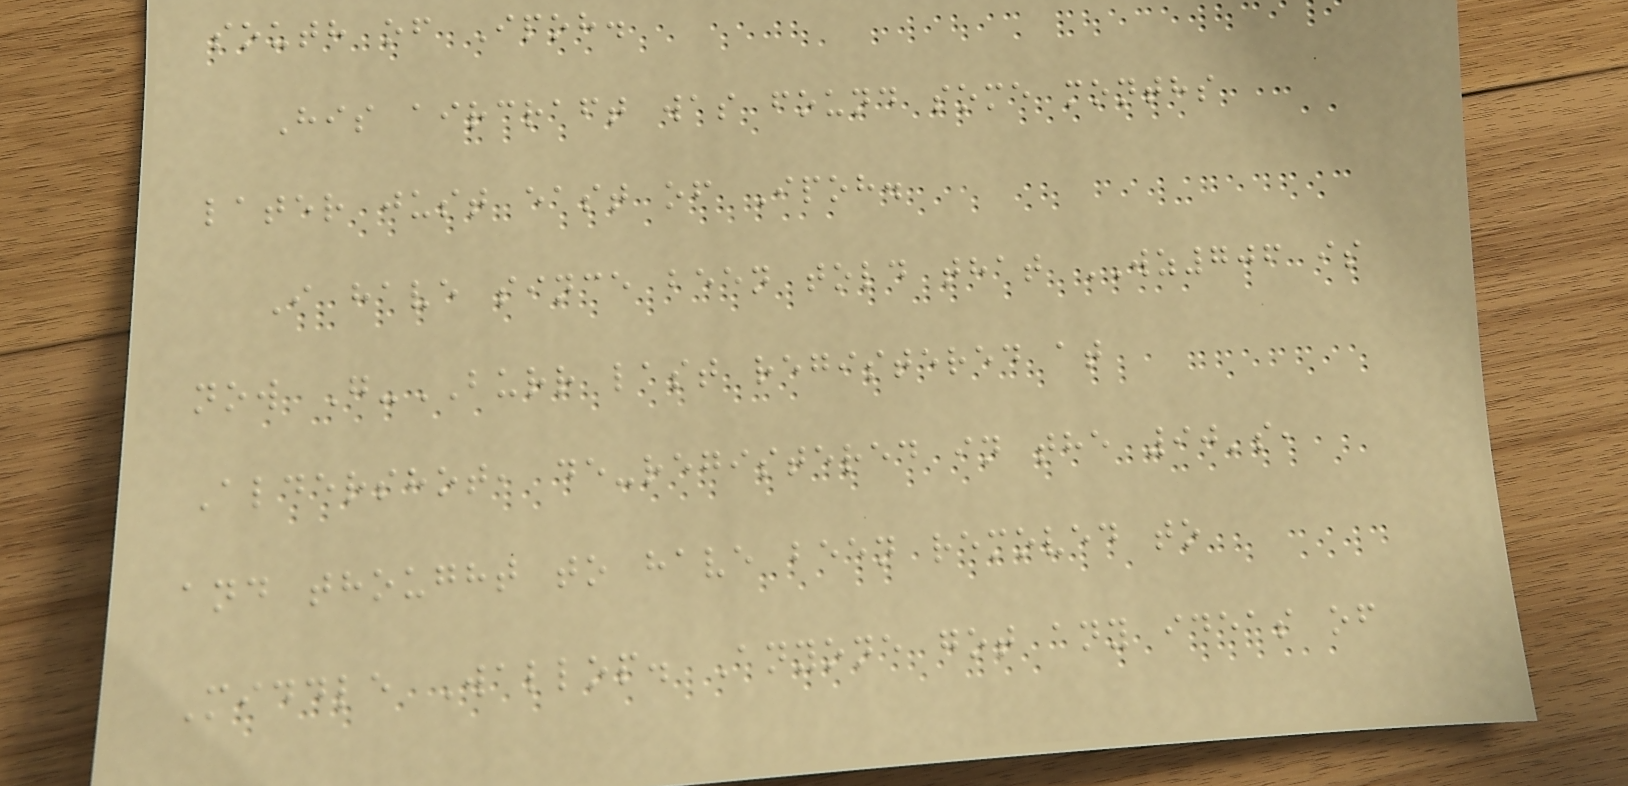south of Ipoh.
His aircraft was found some months
later just east of Ipoh.
I have since been told that WZ706 is
now G-BURR last registered at
Aldershot, de-registered in the 90's,
and thought to have been removed to
Middle Wallop. Anyone got any ideas of
